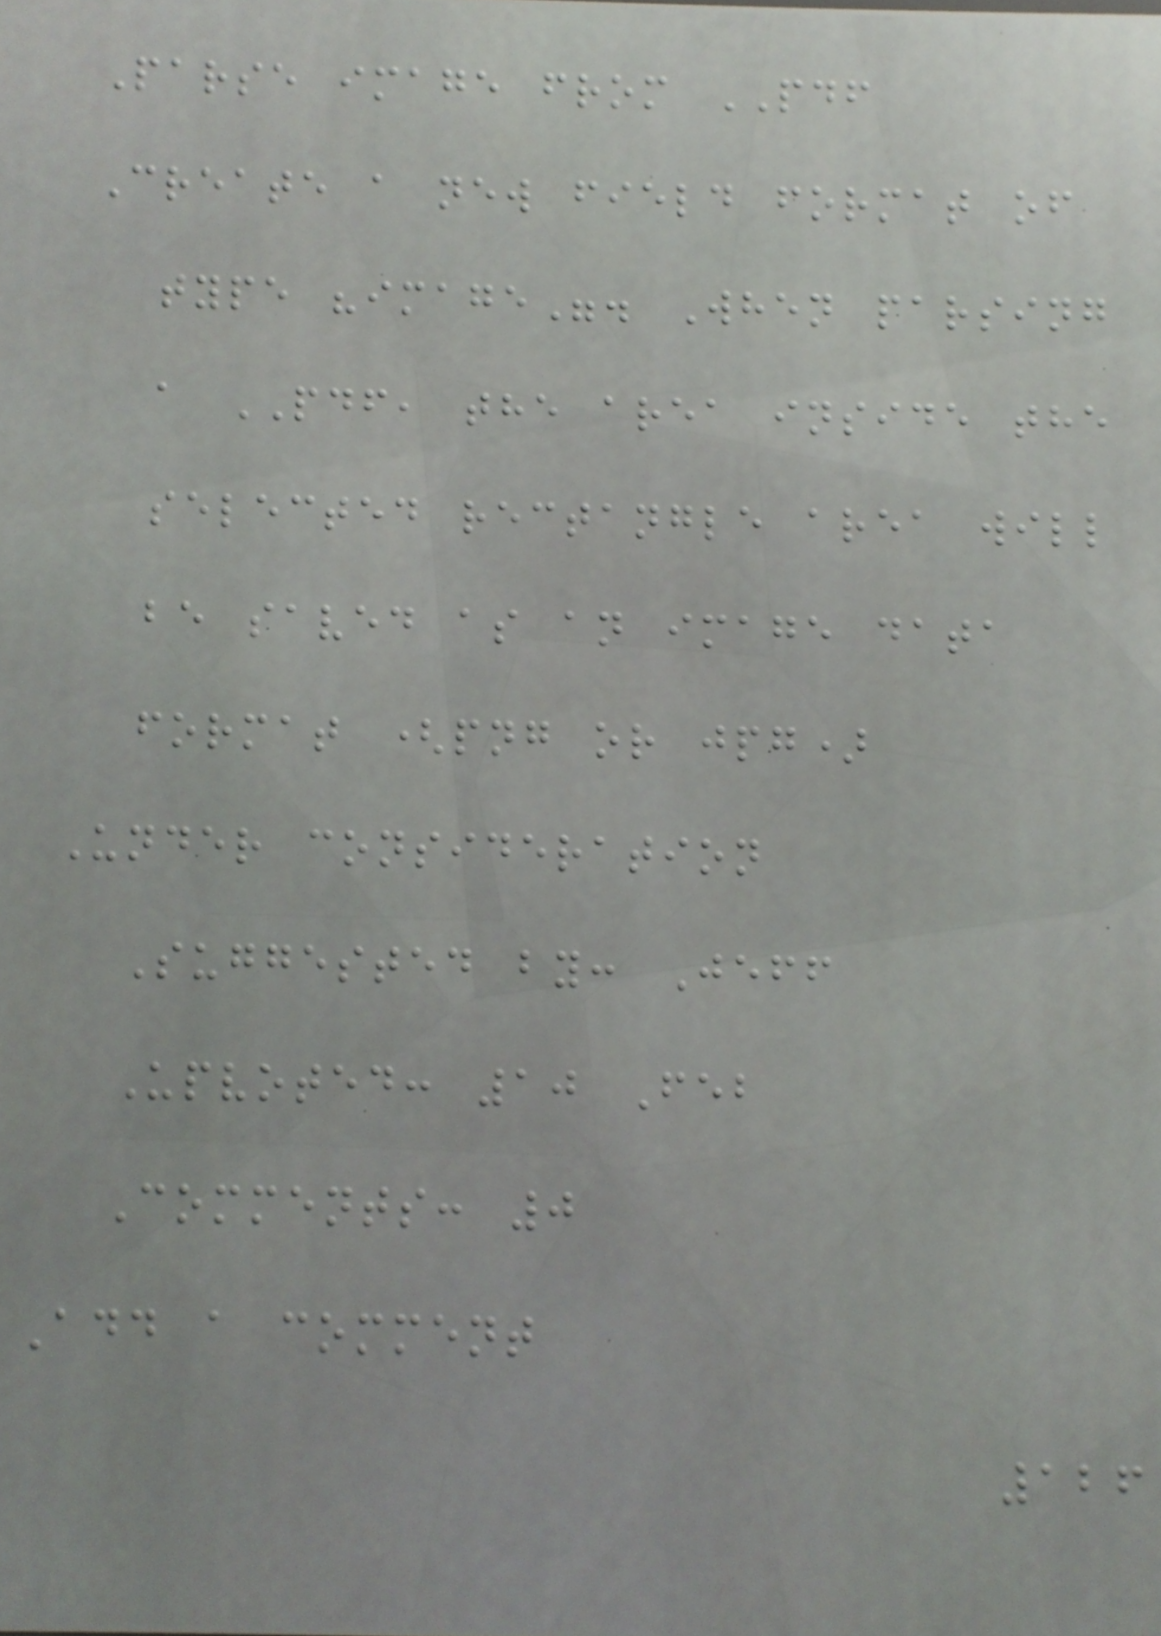Parse image from PDF
Create a new field format of
type "image". When parsing
a PDF, the area inside the
selected rectangle area will
be saved as an image data
format (png or jpg)
Under consideration
Suggested by: Jeff
Upvoted: 10 Feb
Comments: 0
Add a comment
126
